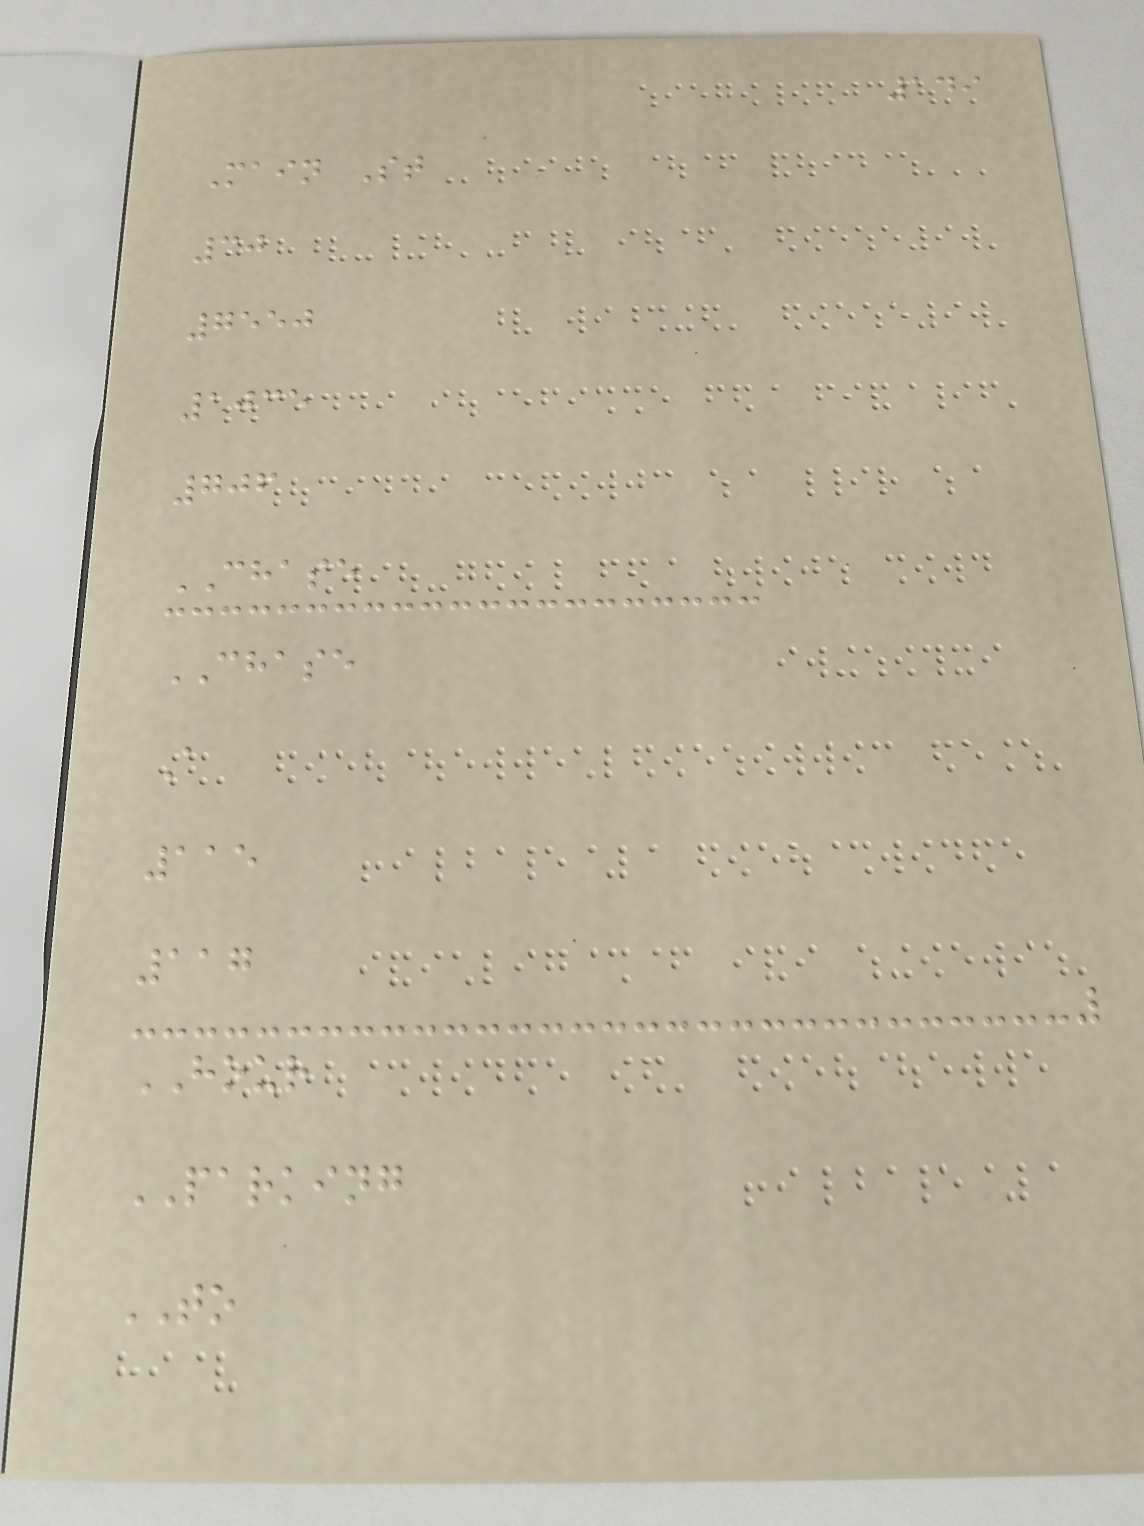149
Main St
30
7550
1035
706
CHASE
CHASE
A
115
117
HOUR
PARKING
TO
